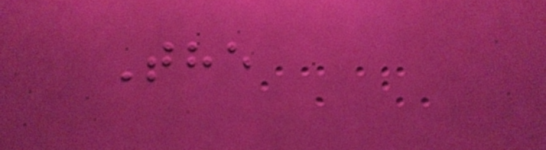The
